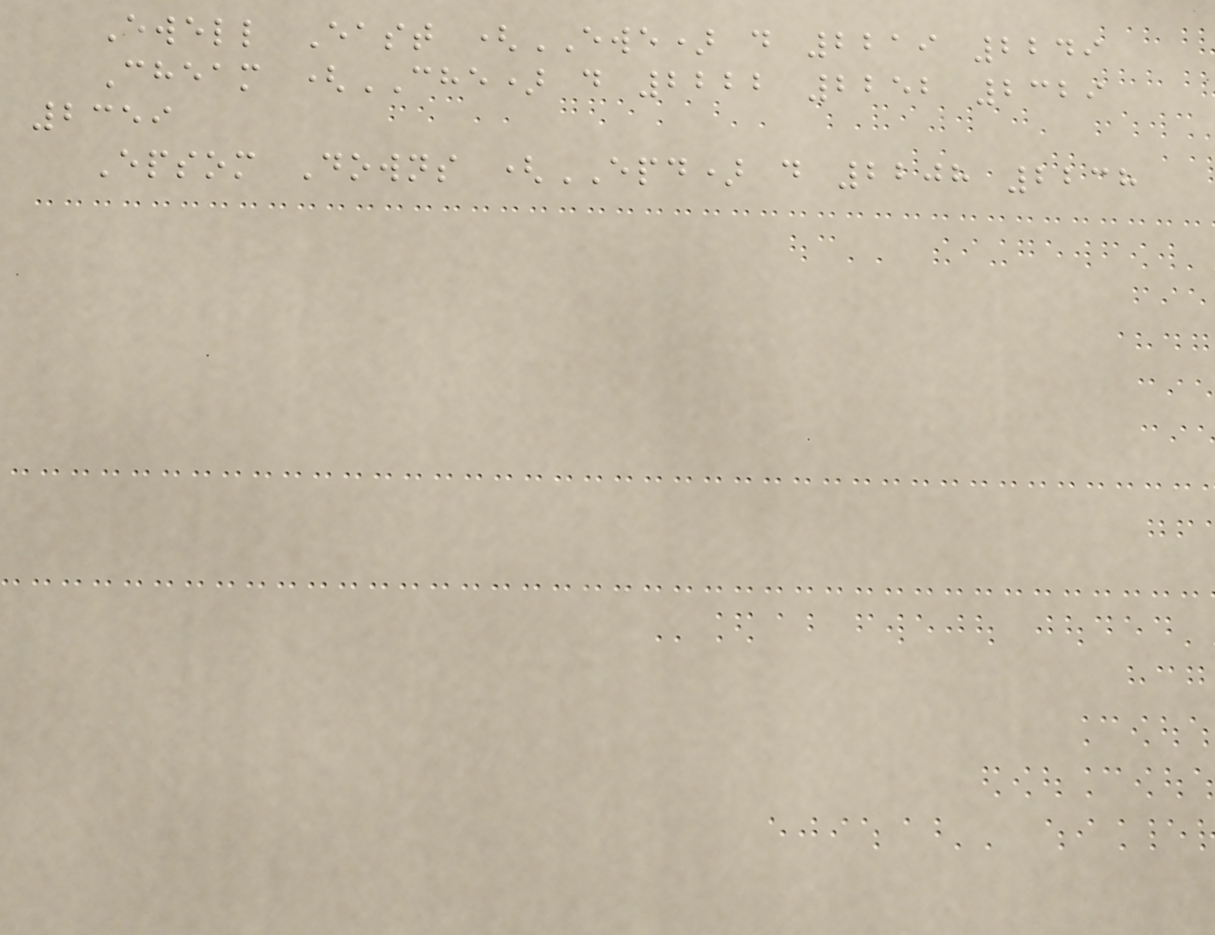Ewell East (EWE) d 2219 2249
Cheam (CHE) d 2222 2252 2329
2359
Epsom Downs (EPD) d 2208 2238
